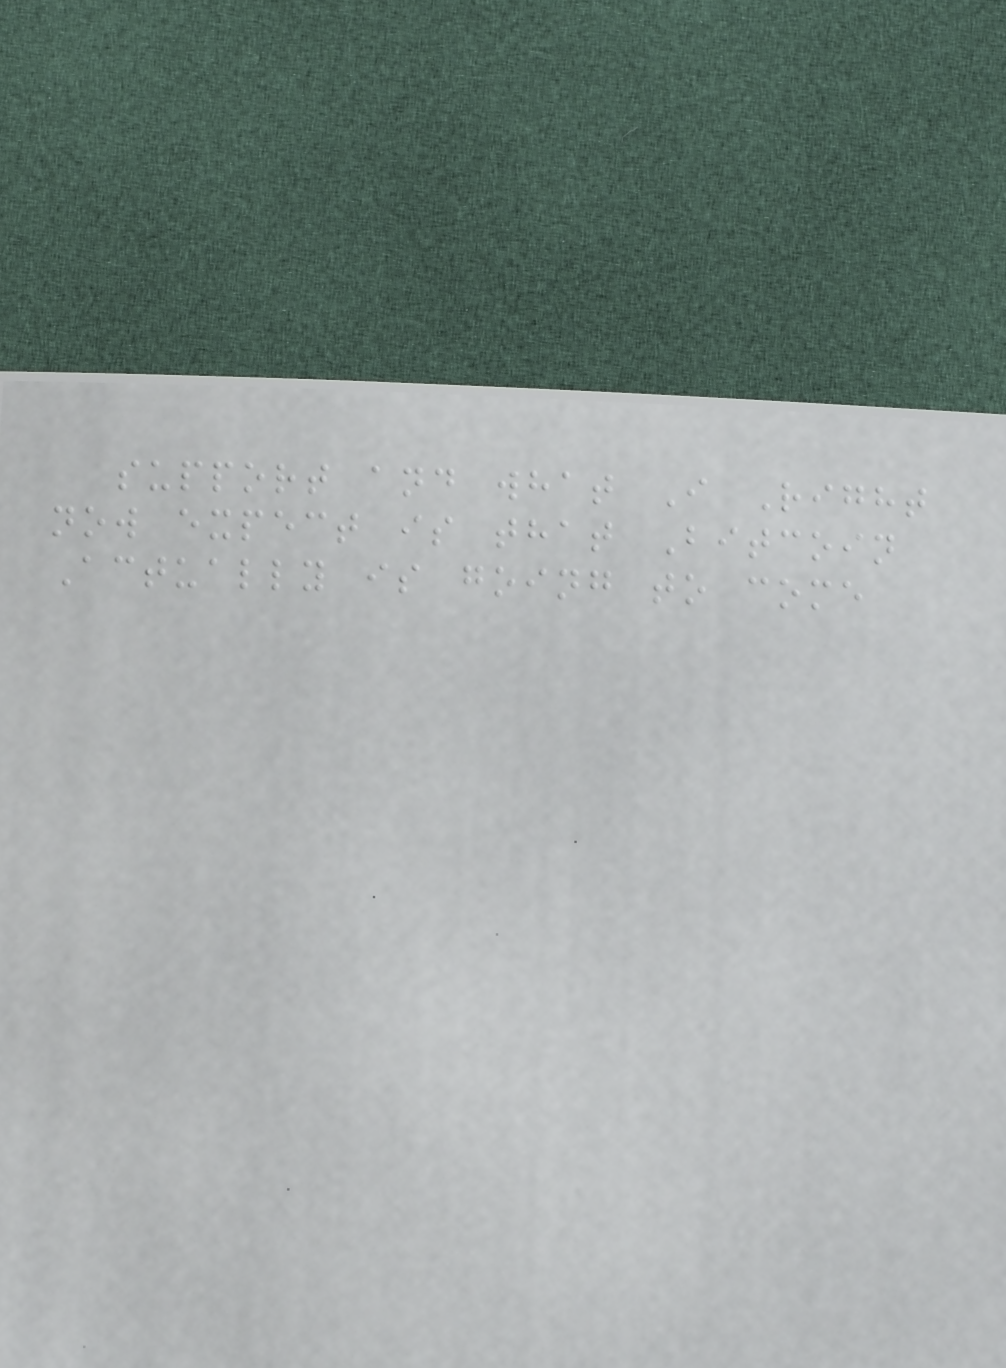support and what I Right
now expect is that Bitcoin
Actually is going to come
